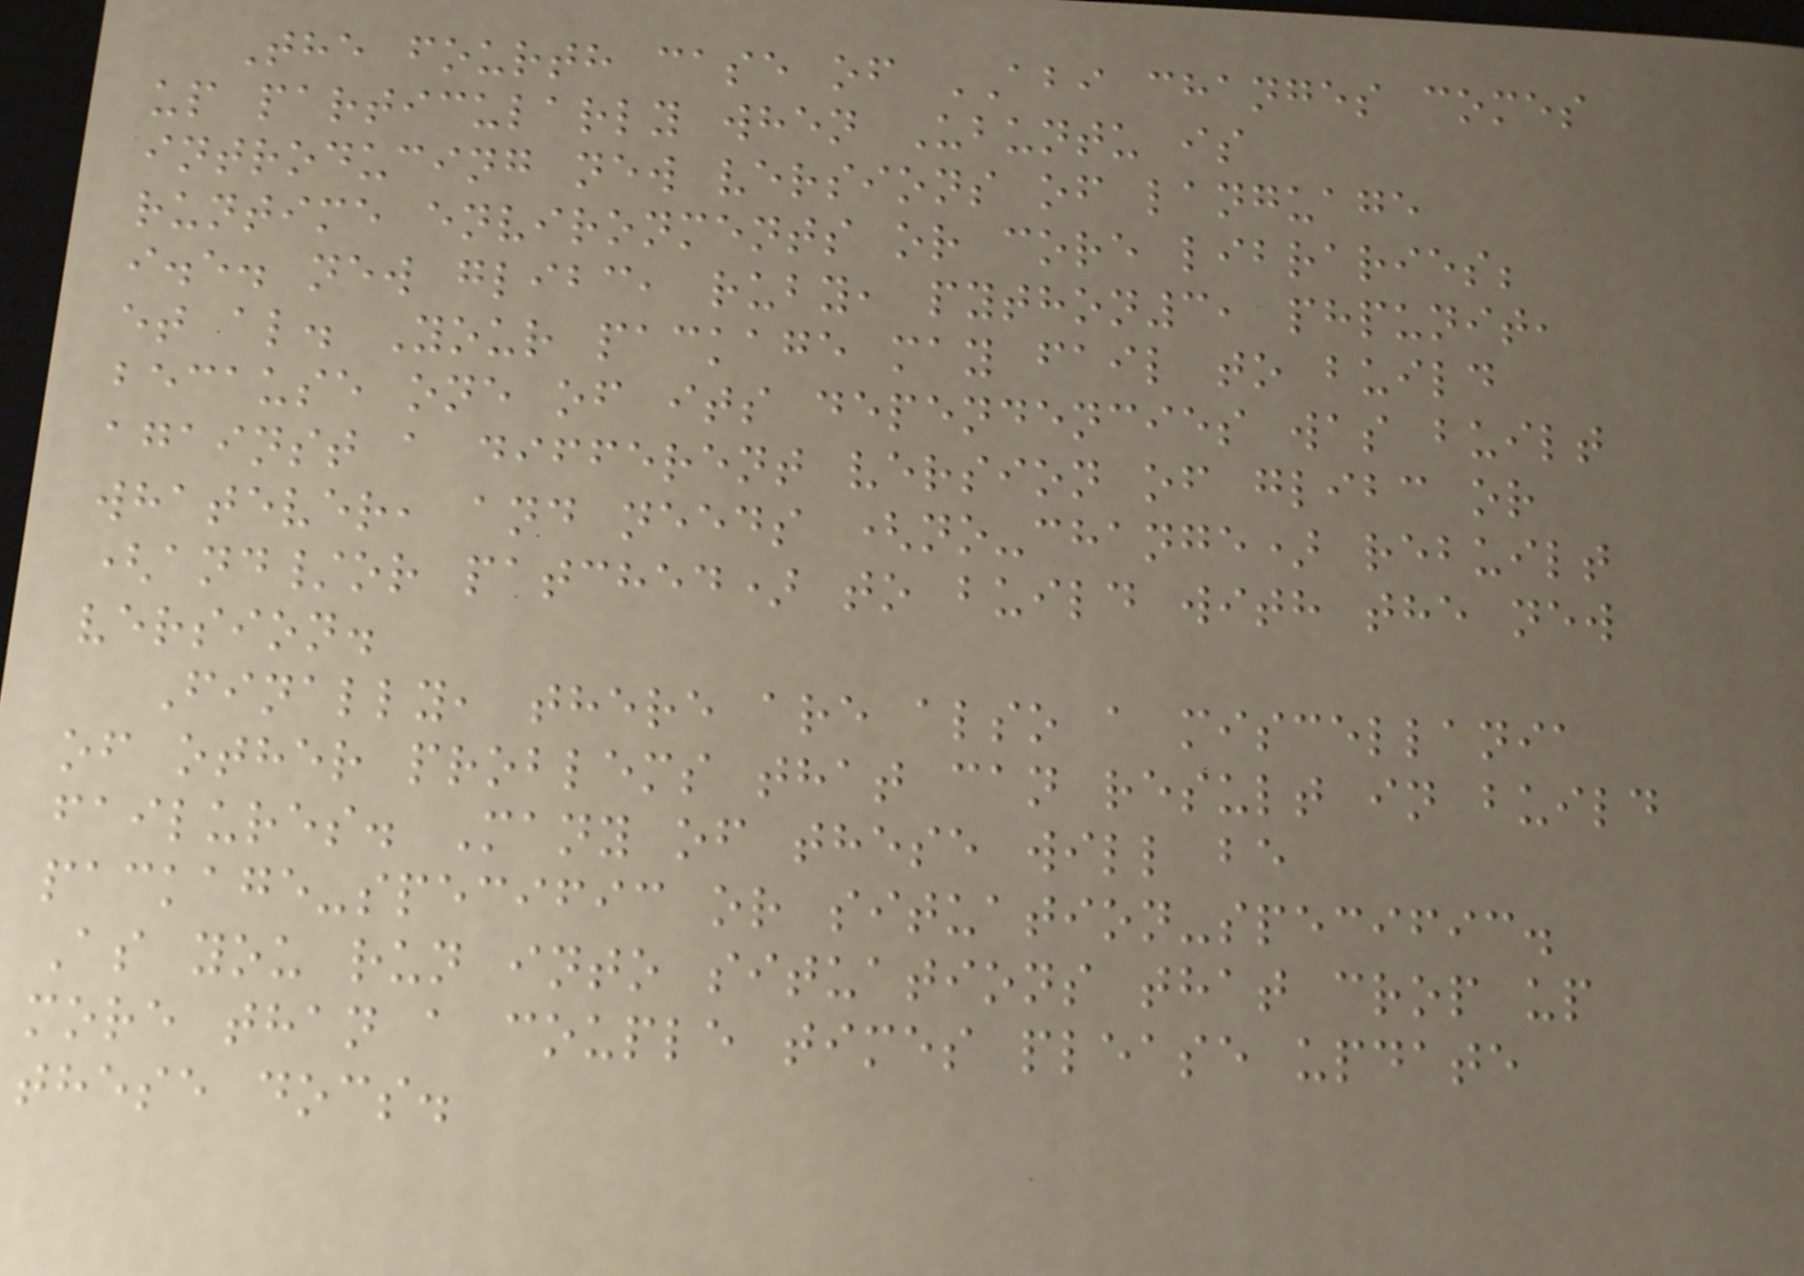The fourth case of ABI changes comes
up particularly when Ubuntu is
introducing new versions of language
runtime environments or core libraries;
i.e. new glibc, ruby, python3, phpunit,
et al. Your package may fail to build
because one of its dependencies was built
against a different version of glibc or
whatever, and needs (no-change) rebuilt
(and/or patched) to build with the new
version.
Finally, there are also a miscellania
of other problems that can result in build
failures. Many of these will be
package-specific or situation-specific.
As you run into situations that crop up
more than a couple times please update
these docs.
